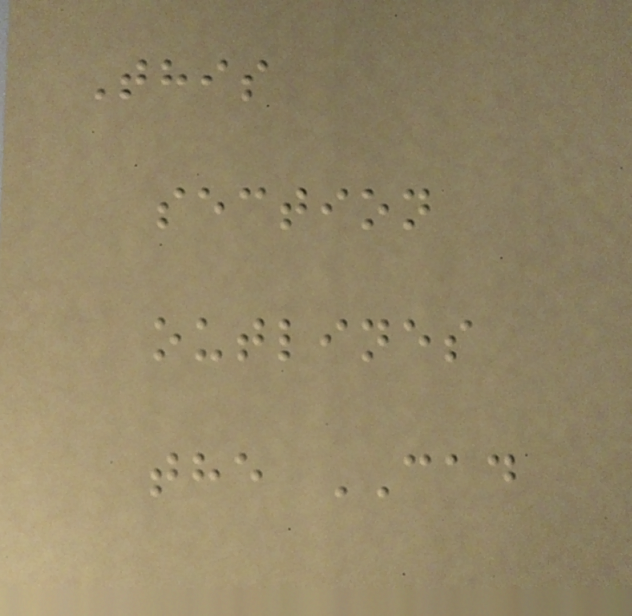This
section
outlines
the CAD
